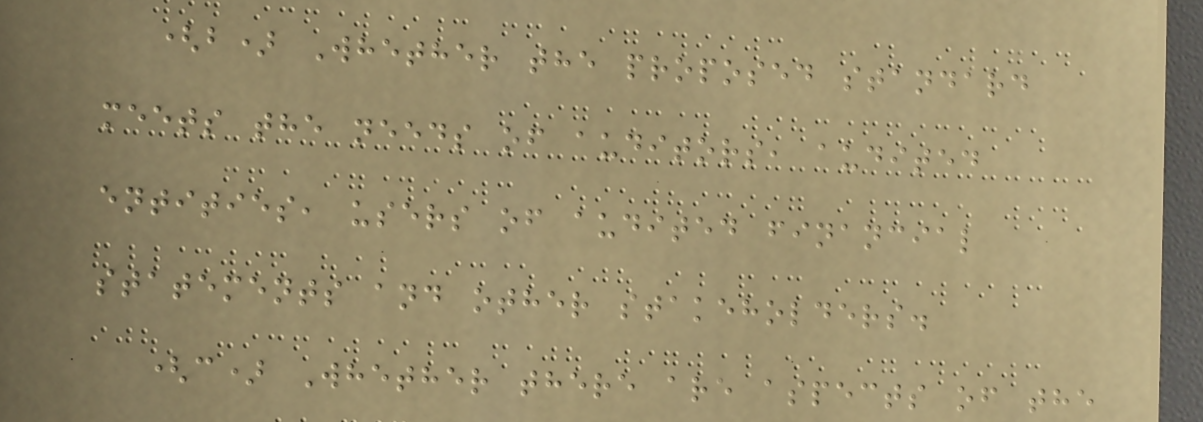(b) Whether the proposed standard
meets the needs of auditors, audited
entities, users of audited financial
statements and other stakeholders.
(c) Whether there are aspects of the
